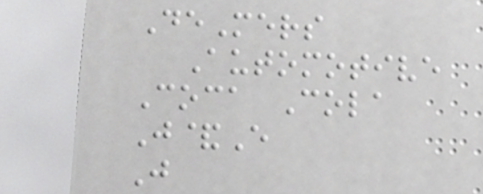DeMers
Automotive
Coca Cola
J&E
J
